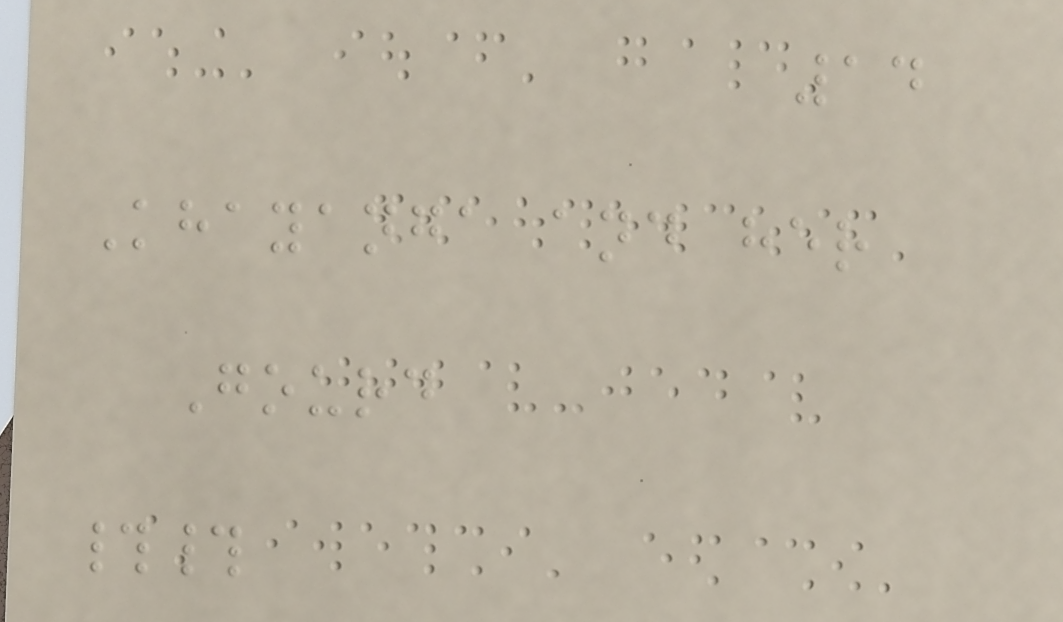14
Khayanga and her
Gourd
##
